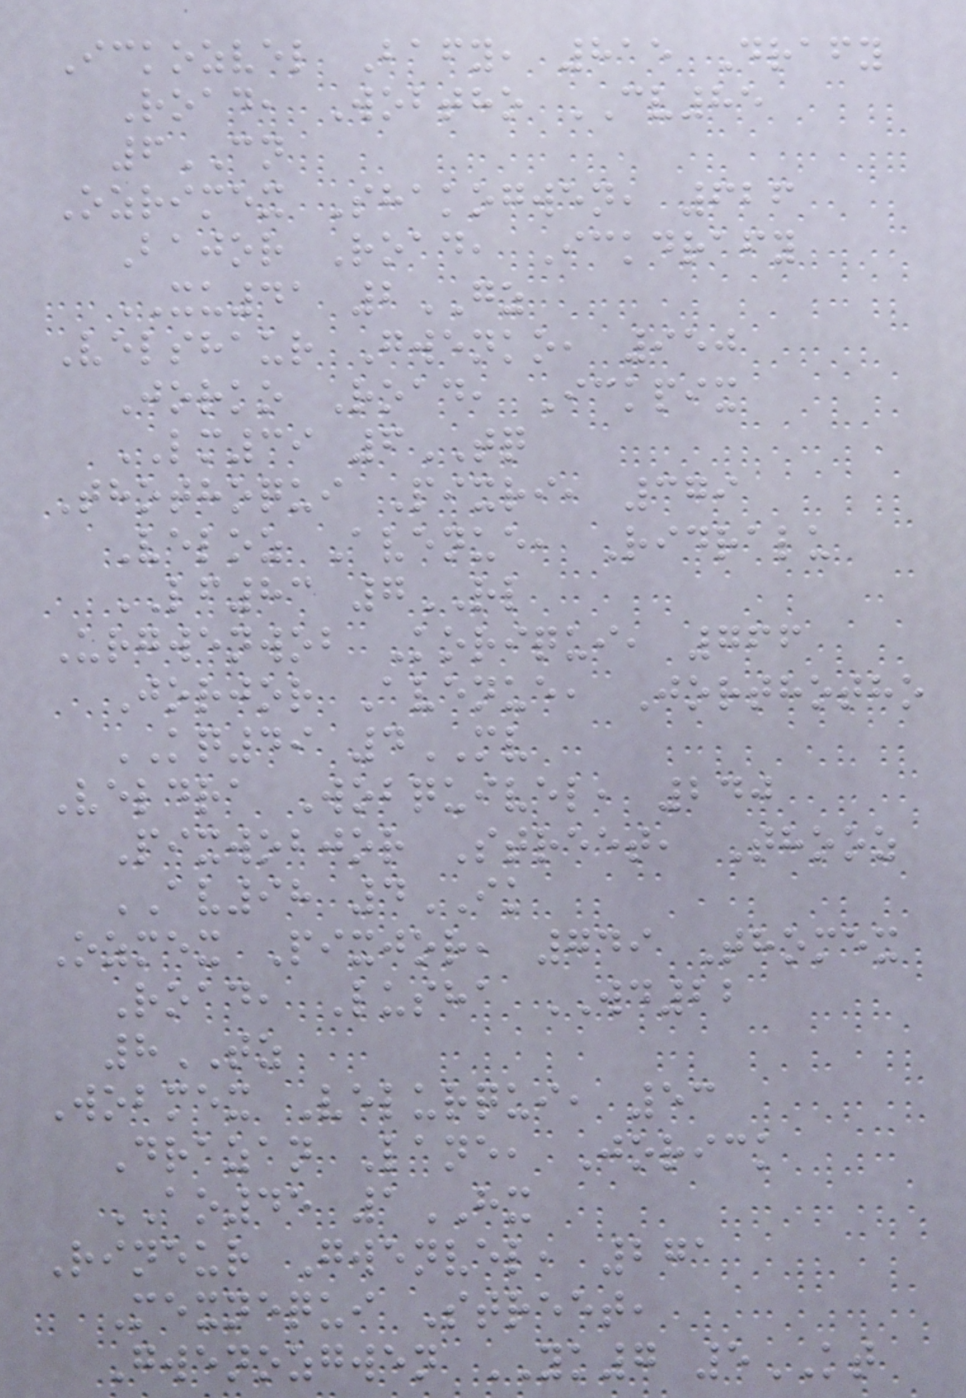Ickozvel Bafy, 815 Drafy
Road, Wobtho CV85
6CN
Ozrimex Shakogwen, 626
Bajor Road, Ickdrafy
XU41 2GZ
Velshaur Gwenko, 950
Jorko Road, Ickpix
LM39 6TQ
Thothoqui Pixri, 379
Veloz Avenue, Ridralu
LF83 7RL
Urgwenwob Koriqui, 766
Jorjor Avenue, Jorthotho
KQ49 4MV
Veldra Wobquivel, 240
Pixwobjor Street, Thooz
AV98 4IK
Ozmex Pixjor, 749 Thomex
Road, Lusha WD22
8TZ
Wobmex Velurqui, 53
Drazan Lane, Jorick
AO45 1HX
Rineur Gwenvel, 271
Mexnequi Street,
Gwenozgwen YK7 5KT
